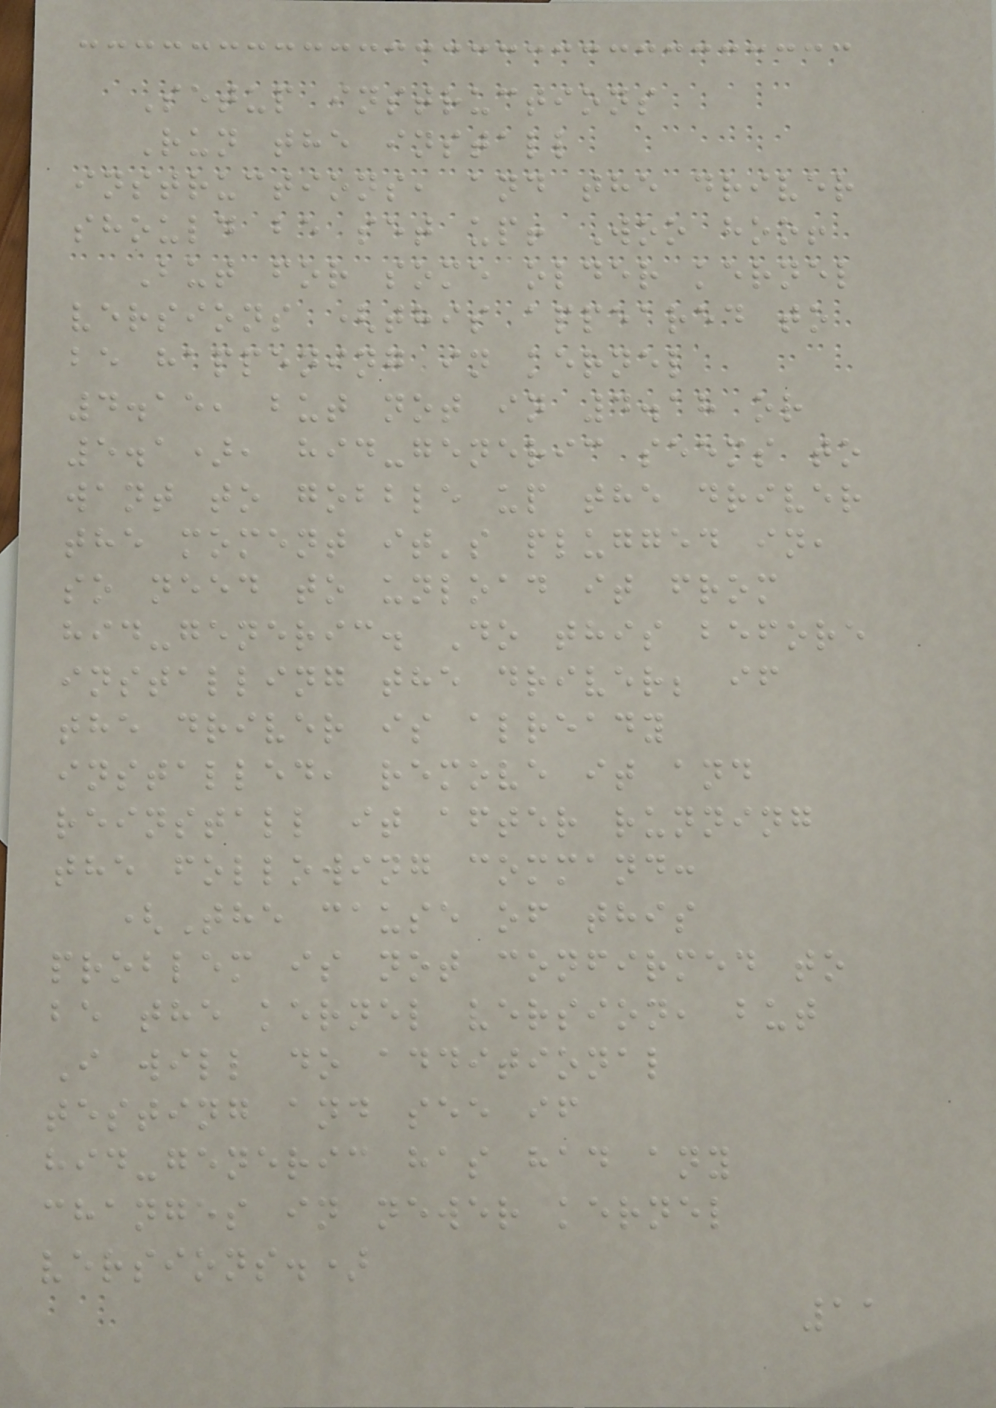Setup instructions
Run the install
instructions, and the driver
should be set up! Woo hoo!
But for some older kernel
versions (this appeared to
be happening in kernel
4.15, but not in 4.18 or
5.1), hid-generic seems to
want to gobble up the driver
the moment it's plugged in,
so need to unload it from
hid-generic. Do this before
installing the driver; if
the driver is already
installed, remove it and
reinstall it after running
the following command:
(The cause of this
problem is not confirmed to
be the kernel version, but
I will do additional
testing and see if
hid-generic has had any
changes in newer kernel
versions.)
11
